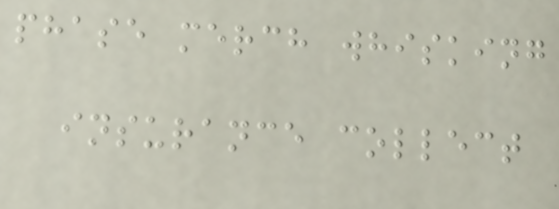phase merch whisking
insurance collect
